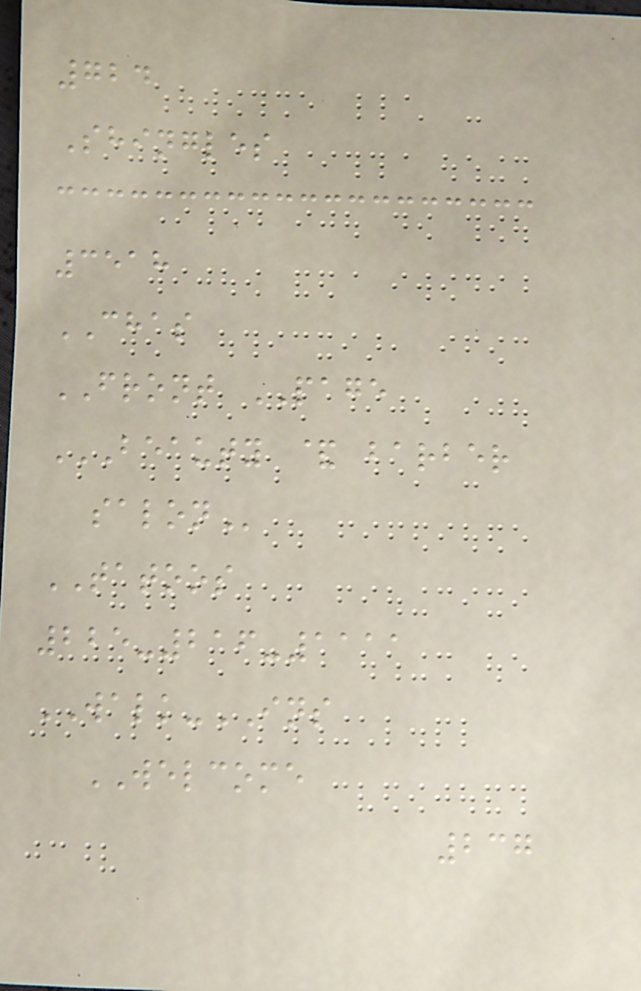724
Shingles
3518
CHAS
FRONT PAGE
BEAUTY & BARBER
SALON
TATOOS
225-216-1111
WALK-INS
WELCOME
237
